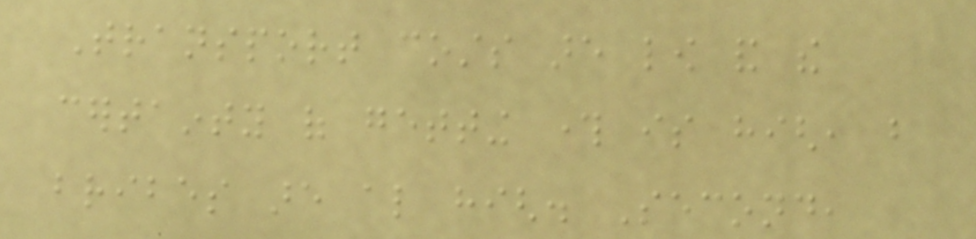Transport costs are low and the
certainty of getting through is high, but
bribes are also high. Second,
